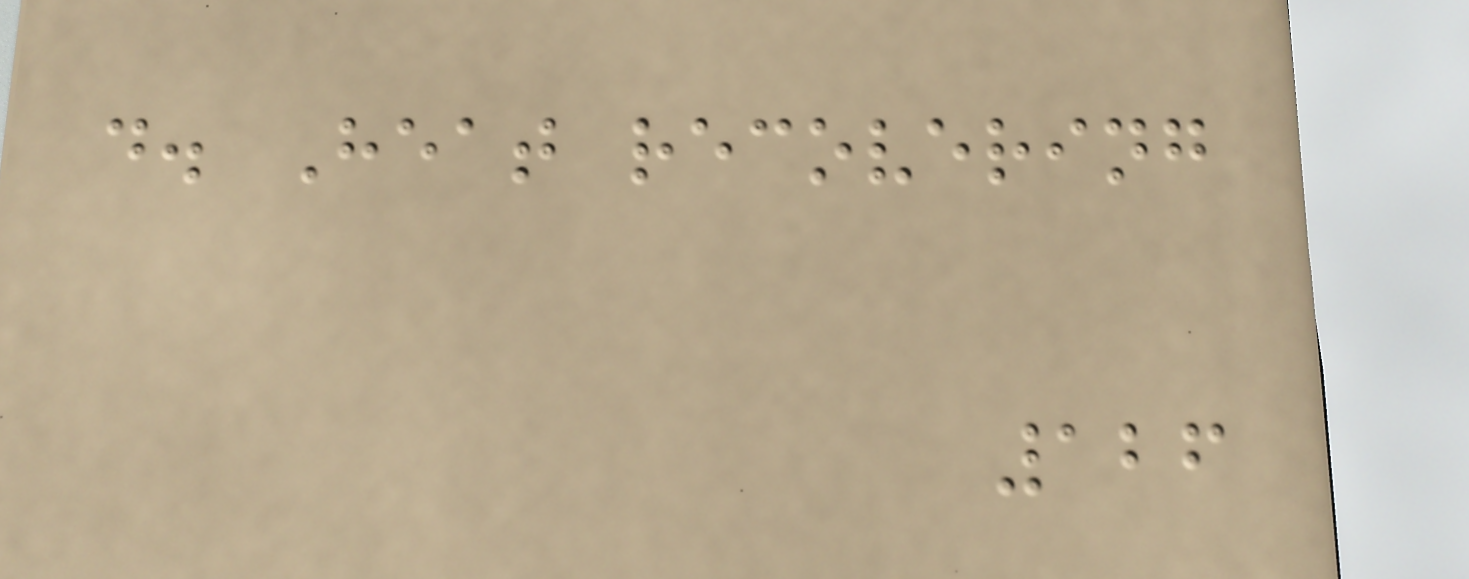d. Heat recovering
126
